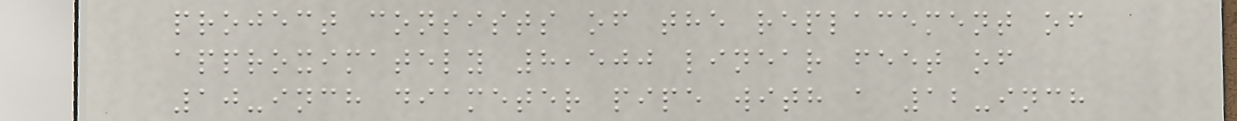project consists of the replacement of
approximately 8,500 linear feet of
10-inch diameter pipe with a 12-inch
